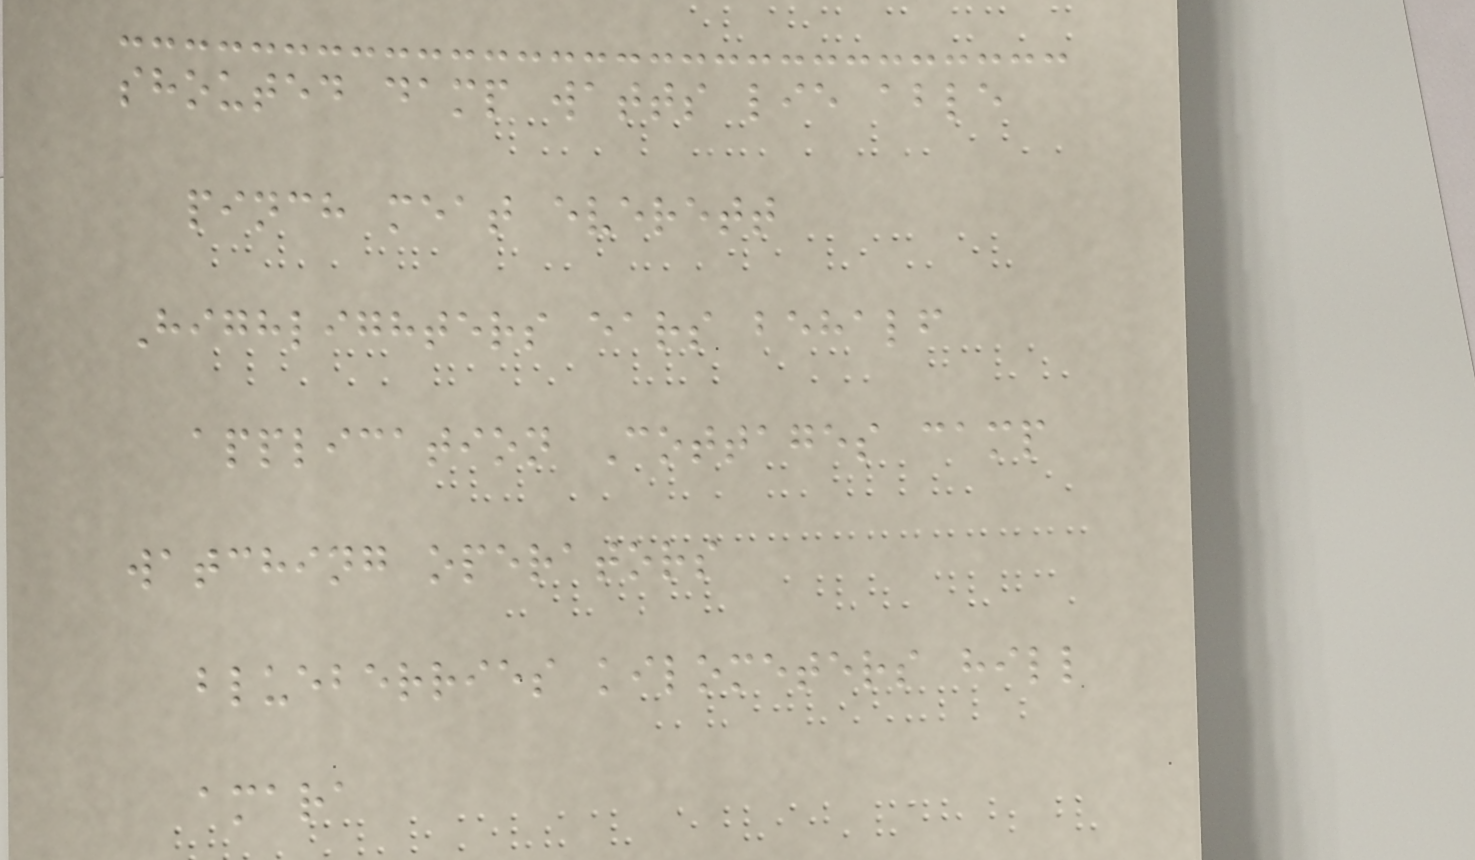shouted damp watts lie able
pinch meat everett
Highlighters ears behalf
application Cottages camp
watching operators
blueberries kilometers hill
amara
